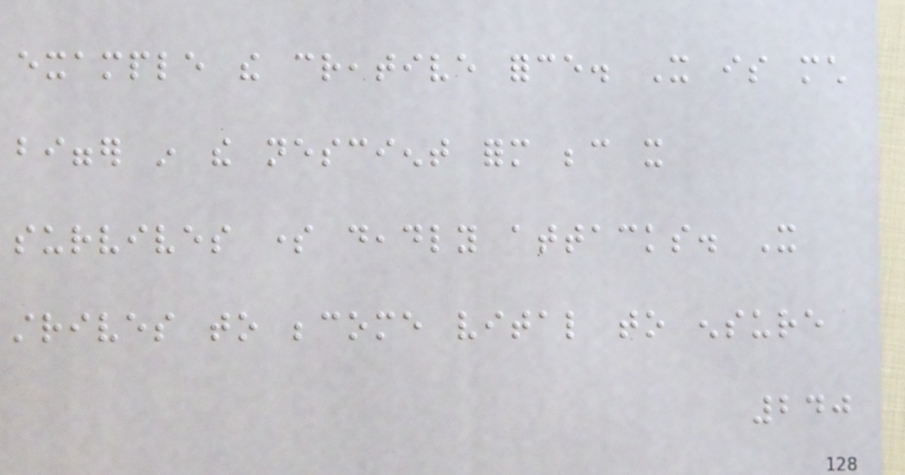example the creative force. It is much
bigger in the nescient form because it
survives some deadly attacks. It
strives to become vital to ensure
240
